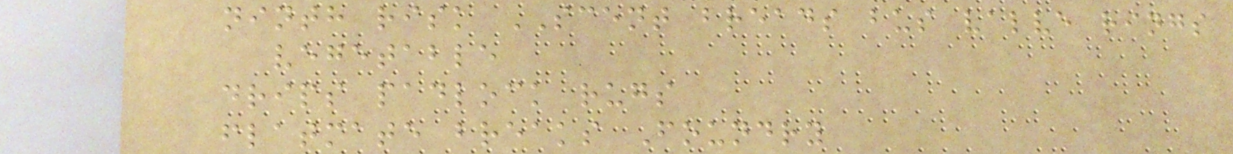ninth risk SCENT breads bus valve rings
vegetable
drips padlock rugs
flatmate breaks Foundry
